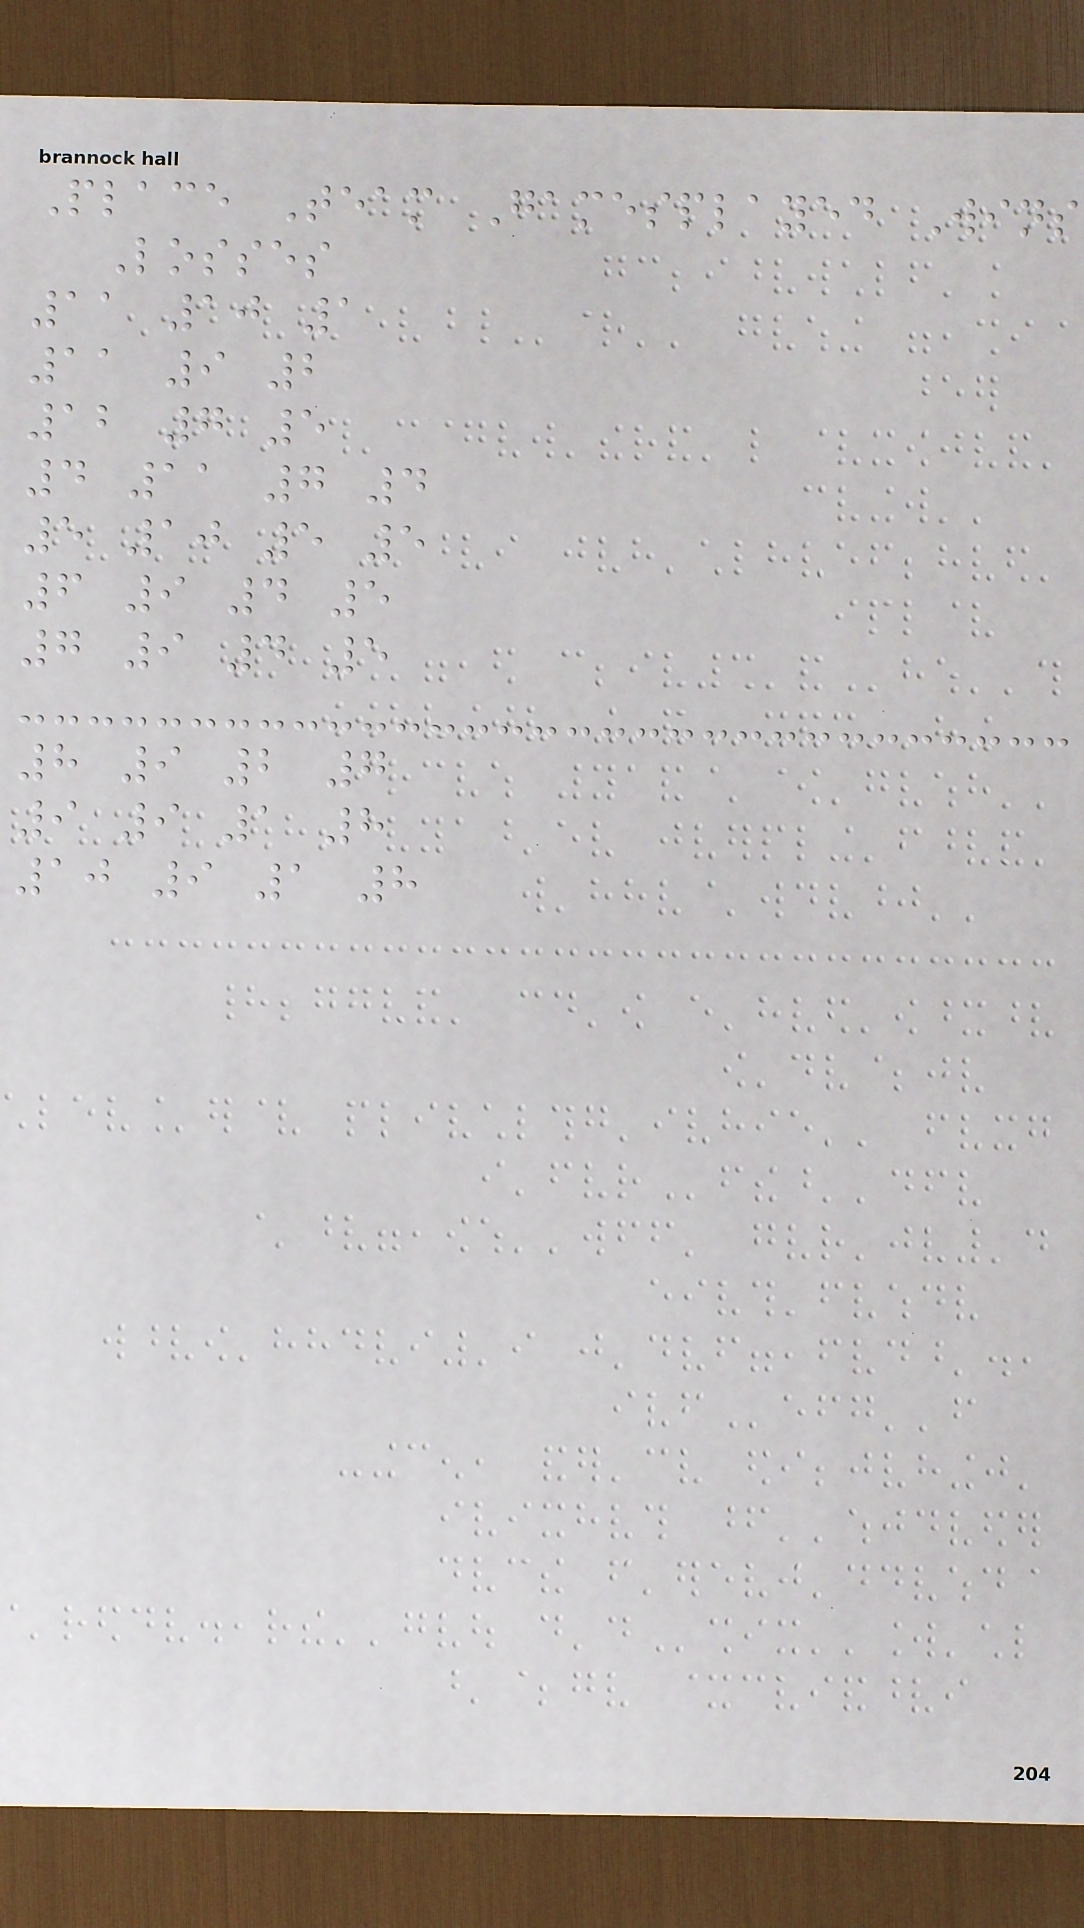Place Team Gamesplayed Wins
Losses
11 10 1
11 9 2
12 7 5
4 11 7 4
5 10 5 5
6 9 4 5
7 9 4 5
8 9 2 7
9 9 1 8
10 9 1 8
